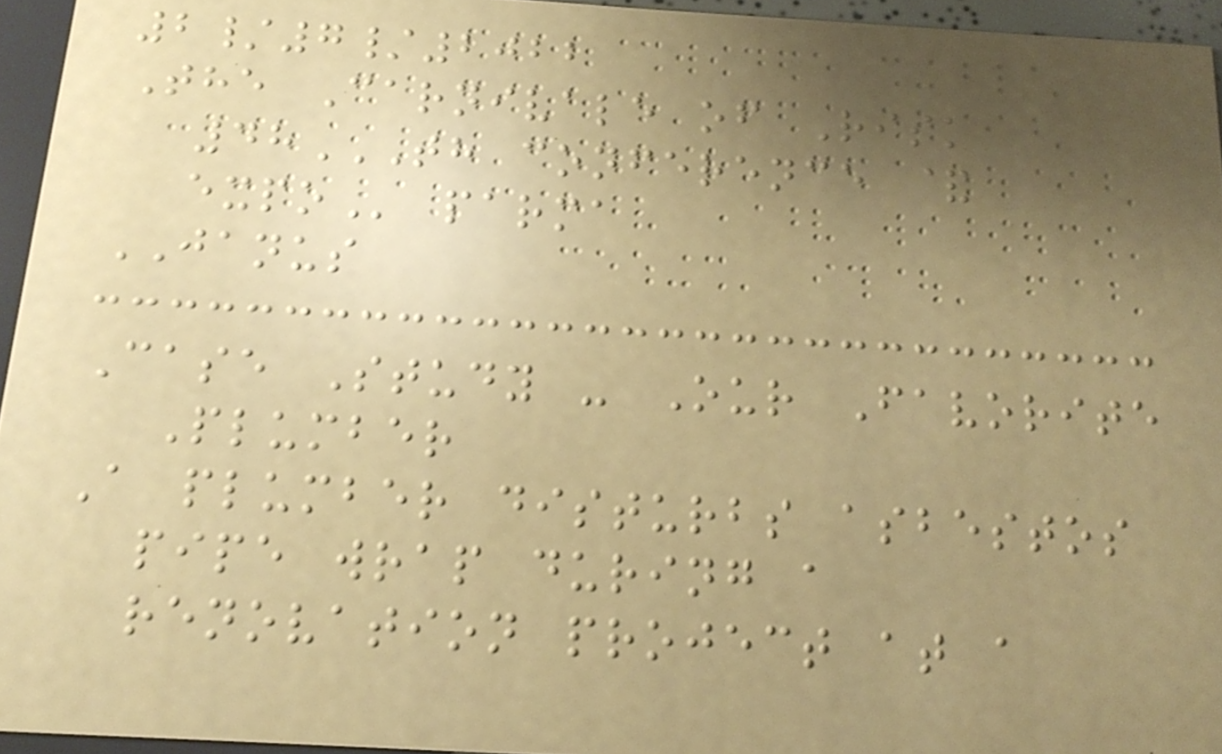2/7/2022
The Carnivale of Risk
48TH CONFERENCE &
EXPO parma
JANUS
Case Study - Our Favorite
Plumber
A plumber disturbs asbestos
pipe wrap during a
renovation project at a
